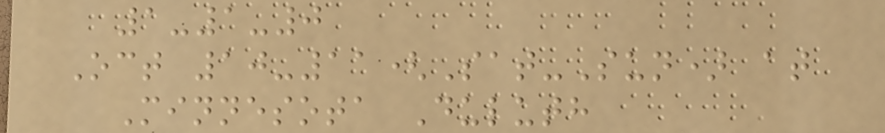1-1-0
Oct 10-11(Sat-Sun) at
Minnesota Duluth
